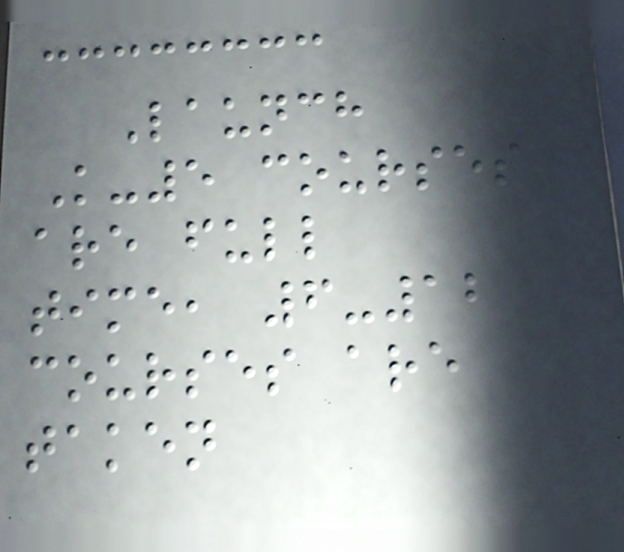Launch
K-5 courses
are full
time, 6-12
courses are
taken
